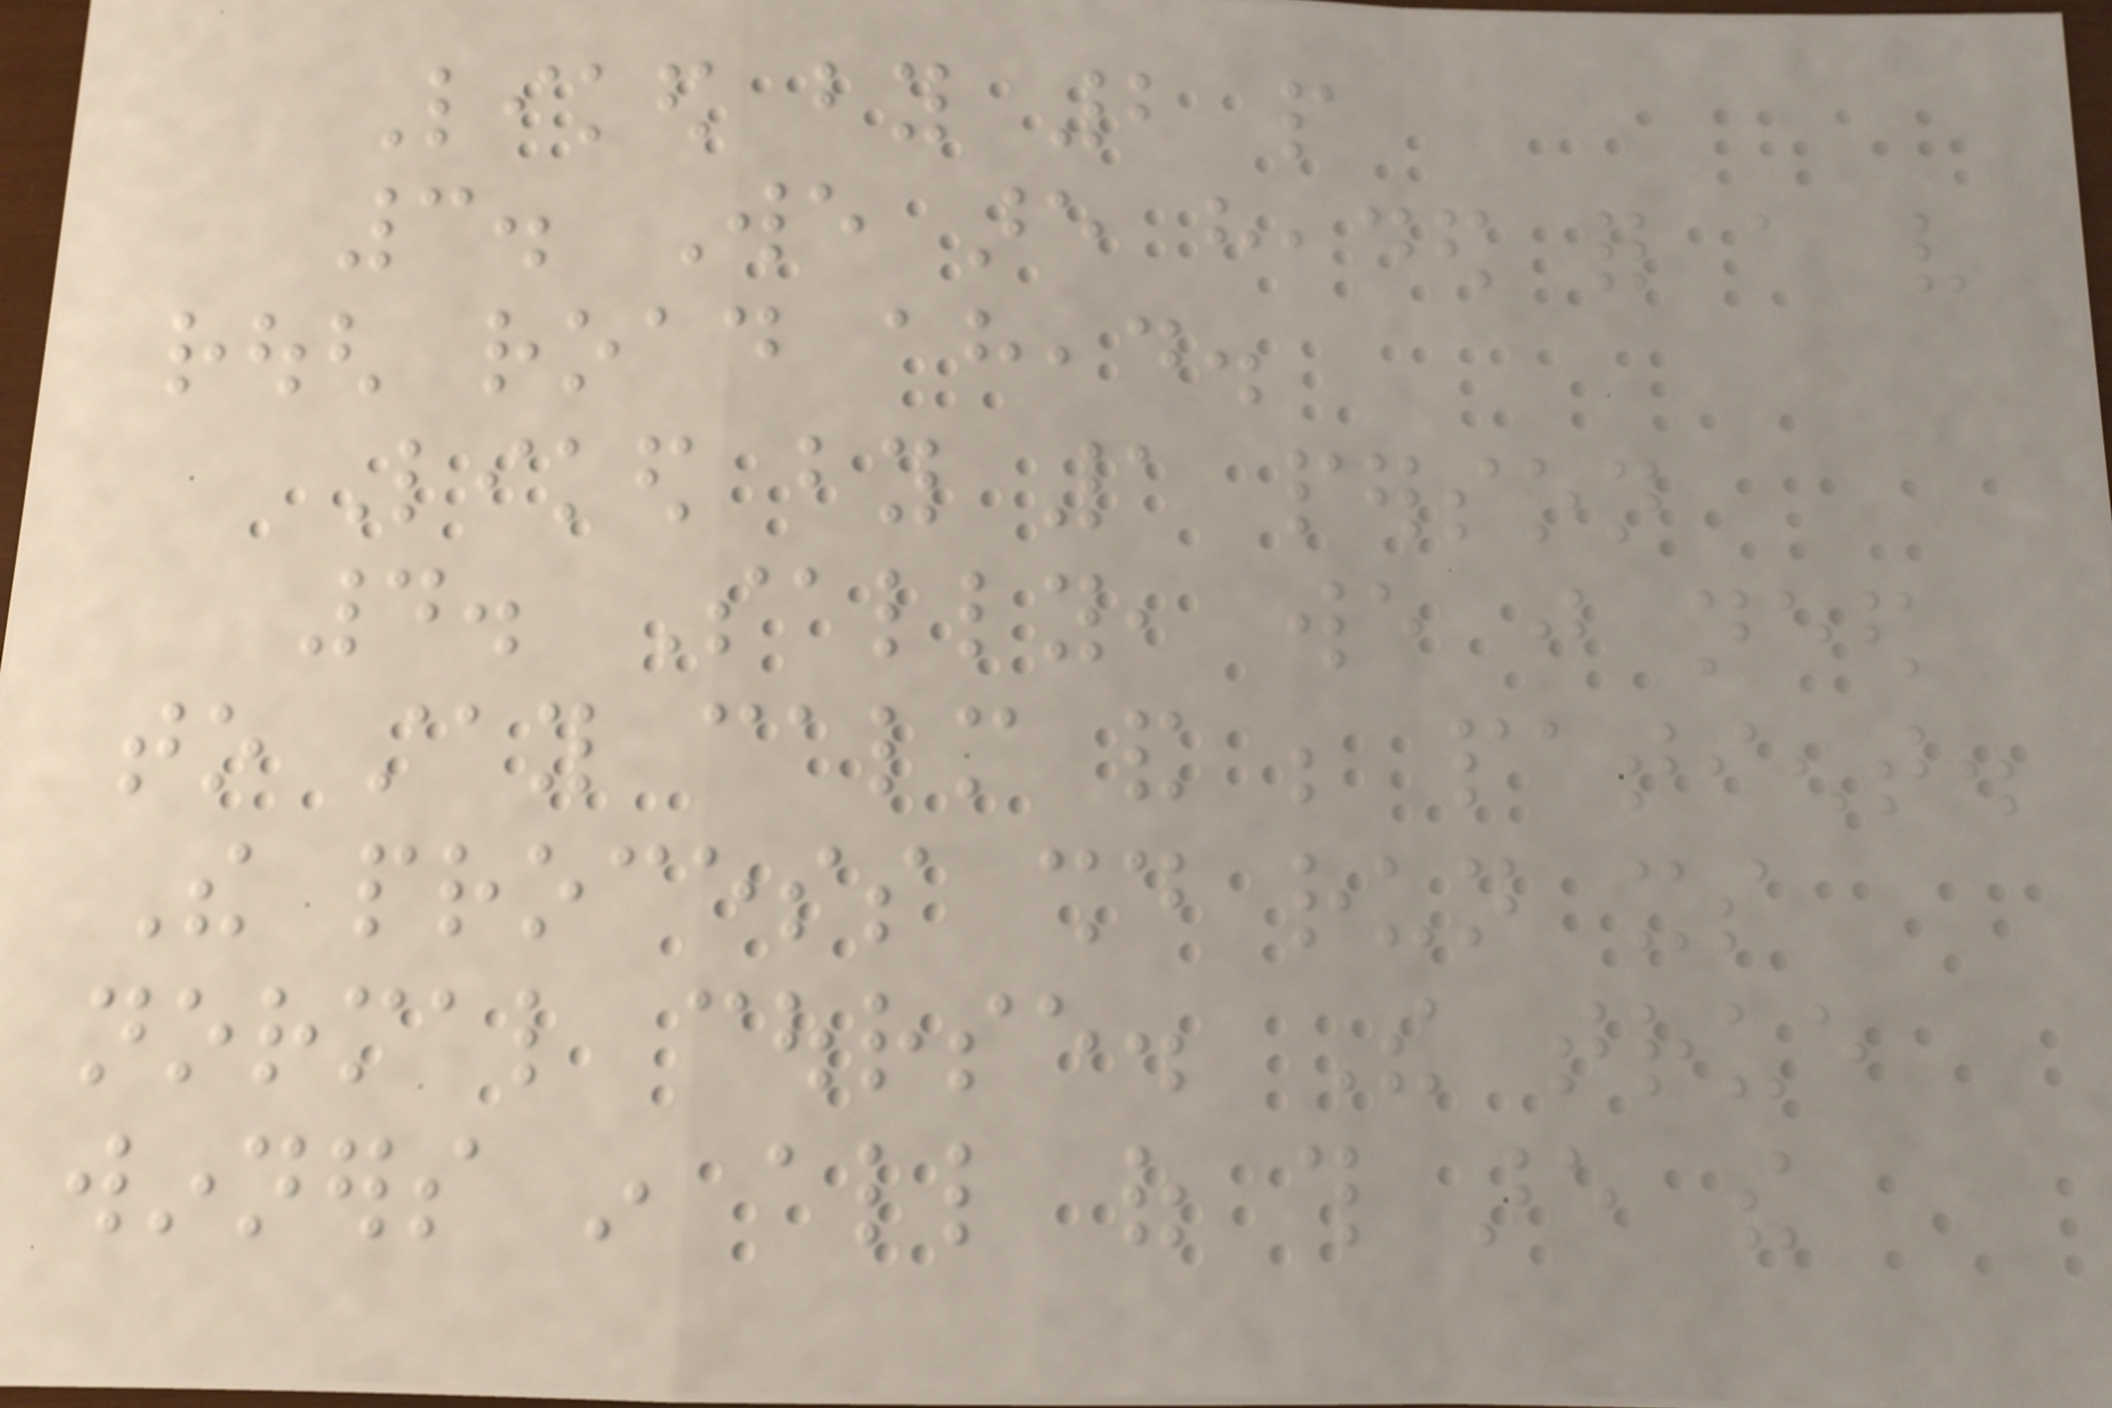Liked by 2 people
3. We are headed for a very
rough road ahead.
Liked by 1 person
4. Sally, we just need
to stay calm and be patient.
The process should run its
normal course. The true
winners in all of this are the
